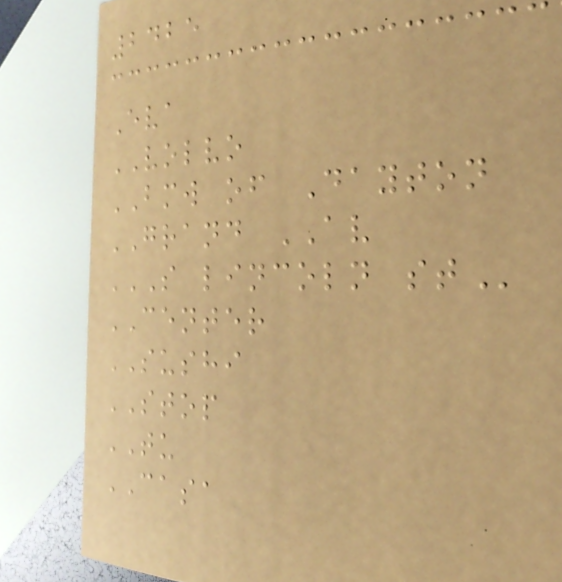2425
Eva
VOLVO
BMW of Dayton
GRAND AV
S LINCOLN ST
CENTER
SUSHI
STOP
TU
CASA
